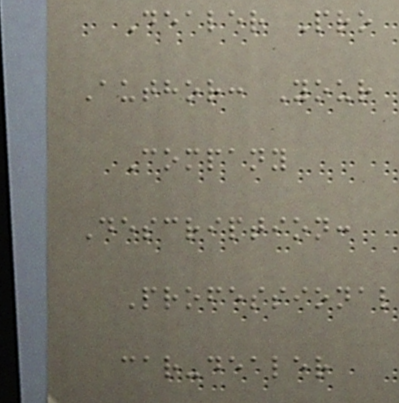Dealer Pro
Author: Your
Company
Description:
Professional
car-dealer
